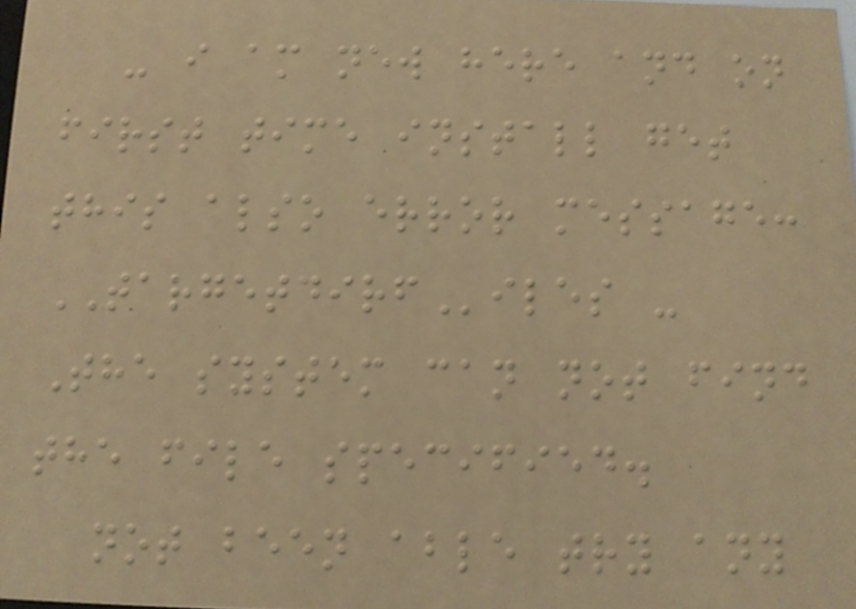- i am new here and on
first time install get
this also error message:
TARGETDIRFiles -
The system can not find
the file specified.
not been able try any
